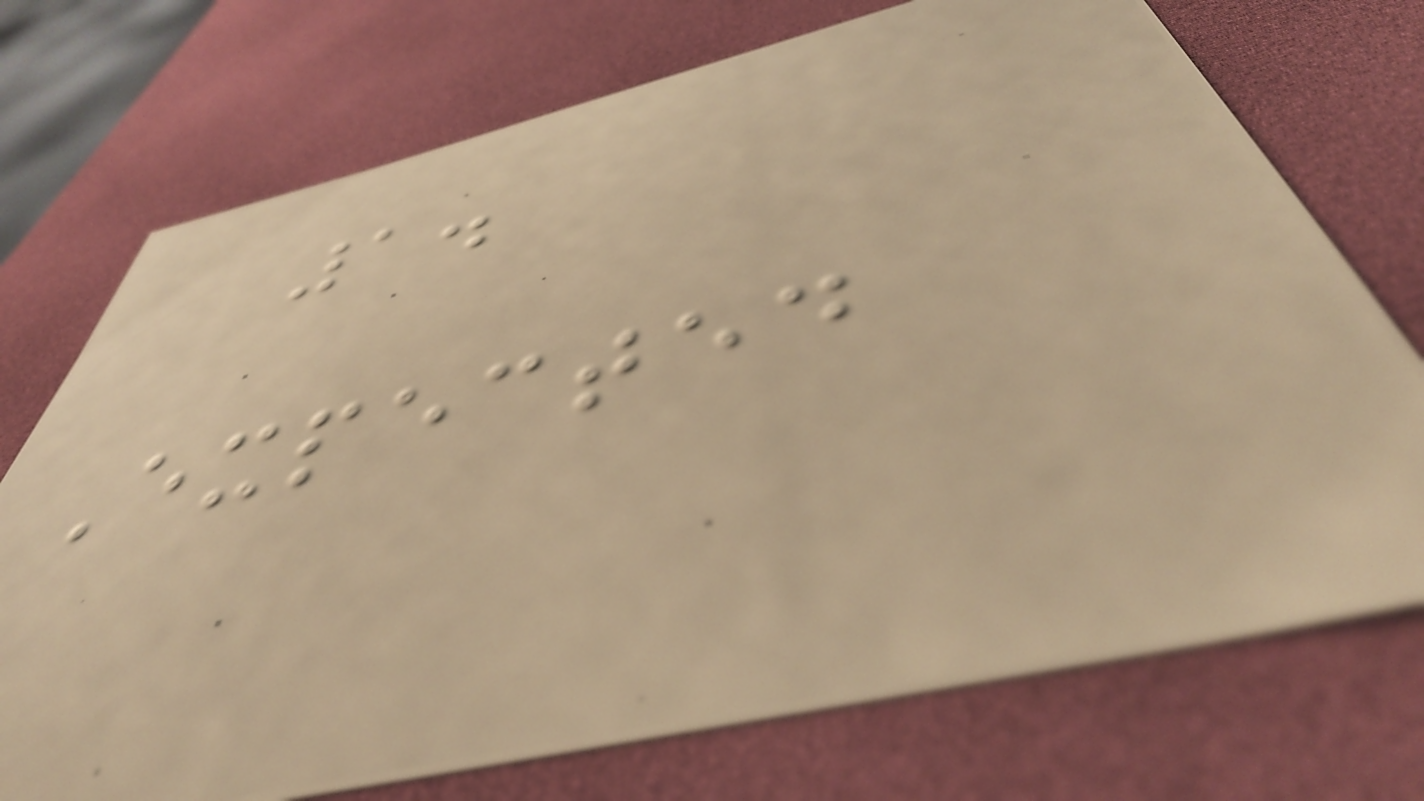1.
Expected
